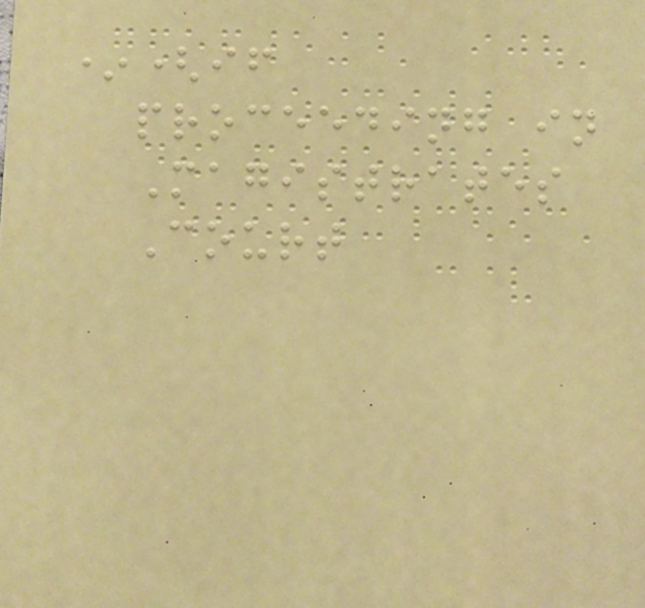*(if
proceeding in
Magistrates
Court
